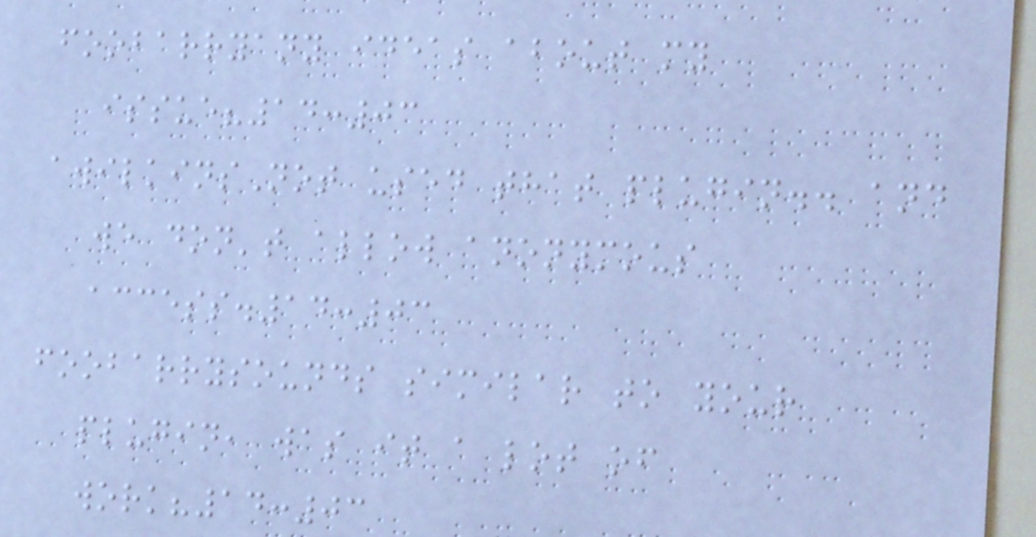foobarryany ideas about my
issue?14:03
awilkinsNot used that plugin.. and
we don't allow anonymous
access.14:03
foobarrysounds similar to your
plugin, was it a lot of
work?14:03
